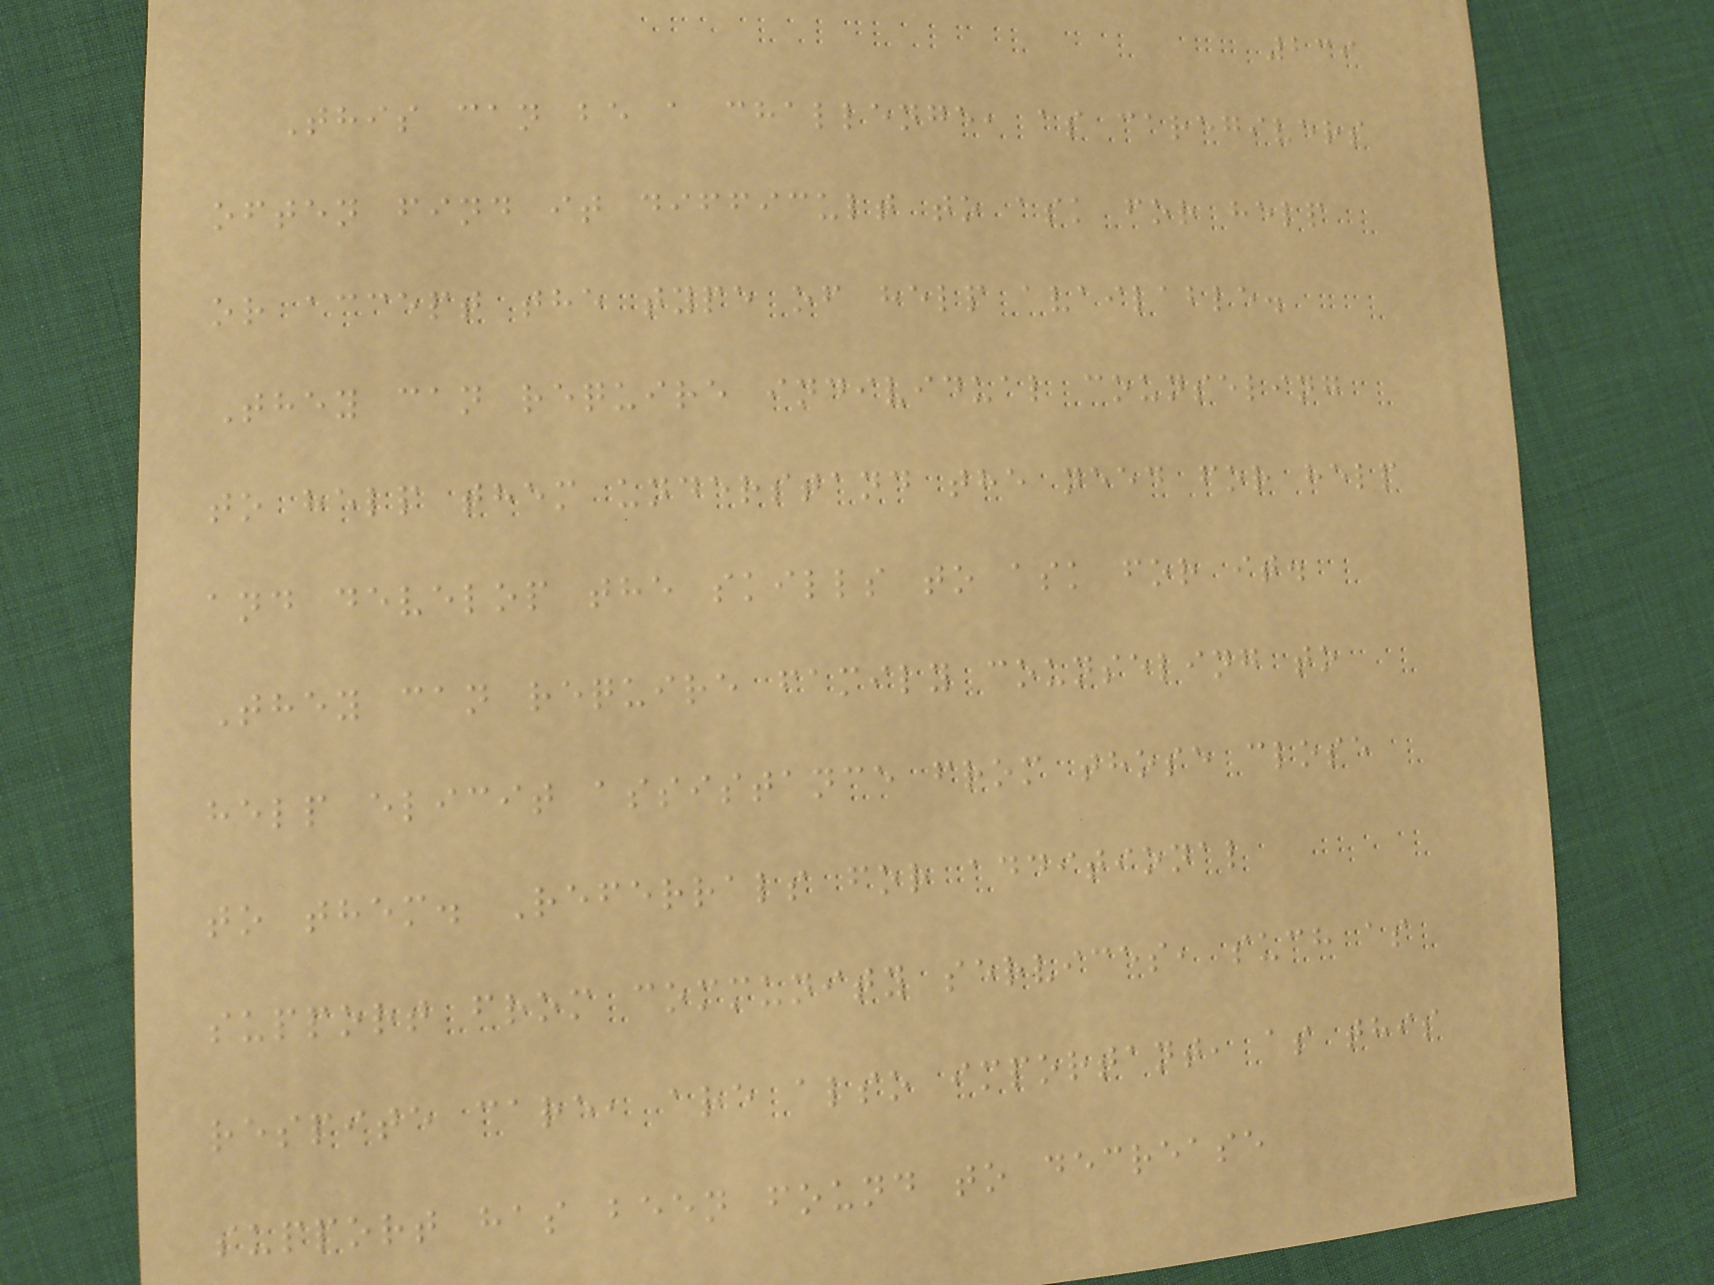239
This can be a challenge, as caregivers
often find it difficult to ask for help
or accept the type of help available.
They can require individual counseling
to help them understand the need for help
and develop the skills to ask for it.
They can require family counseling to
help elicit assistance from those close
to them. Referrals for additional
support from community services, such as
respite care, are also important, as this
support has been found to decrease
